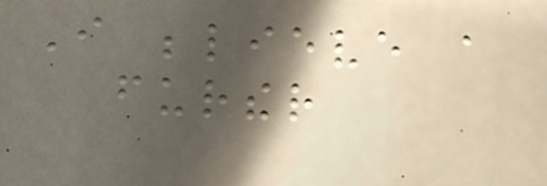I believe a
further
